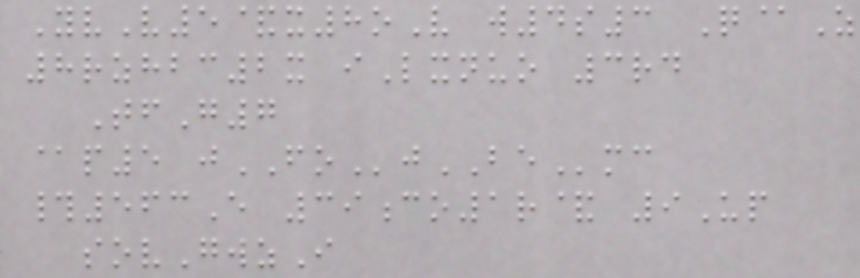YvV5&x8oV w4s3 Q@Z
8rzhbc2x iLxnuo 3rd
TfG7
@p5 jFOjBEmc
#563E 39co1r& 9Up
sovGwzI
